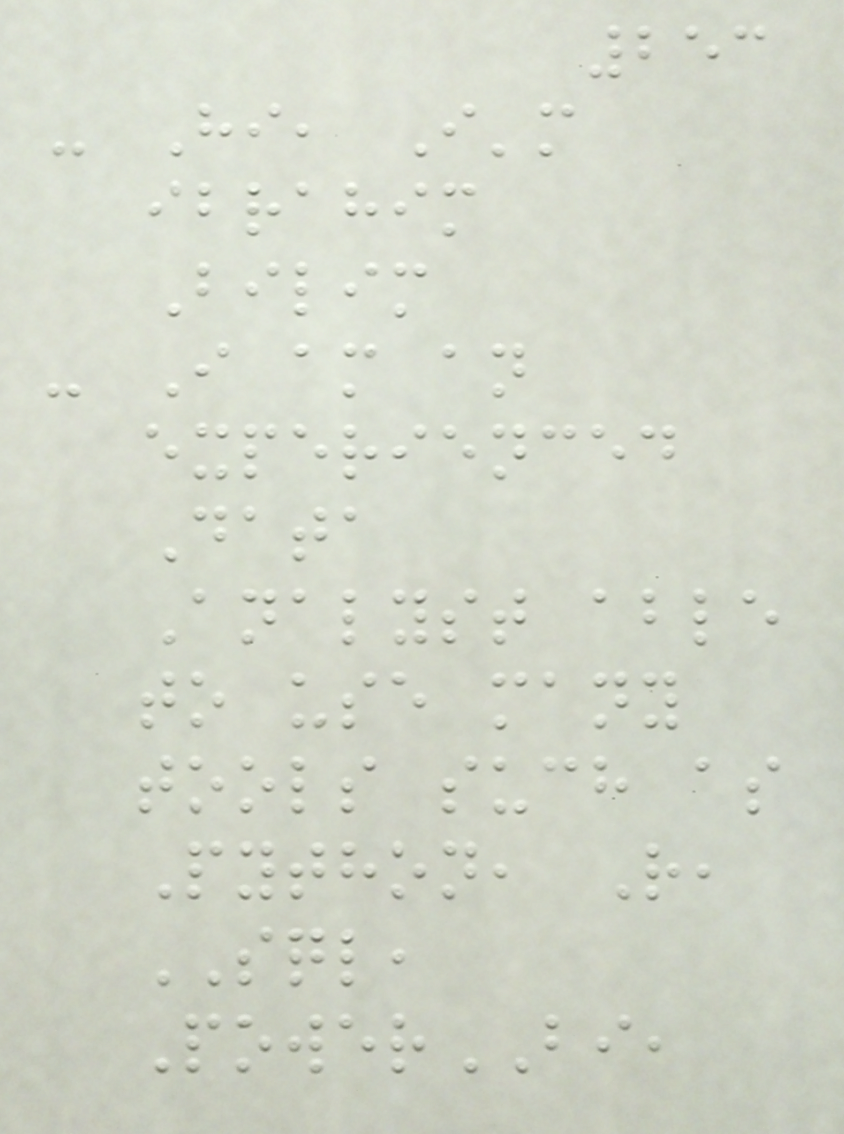253
- Hi, I'm
ibrahim
Bilim
- I am an
experienced
Data
Analyst able
to use many
tools such as
Python, R,
SQL,
PowerBI,
